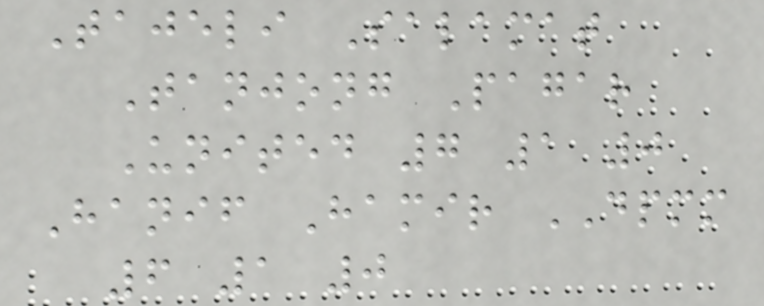Tajeli Salamat
Tanjong Pagar
United 7 1 0
Hanif Hamir DPMM
6 1 0
